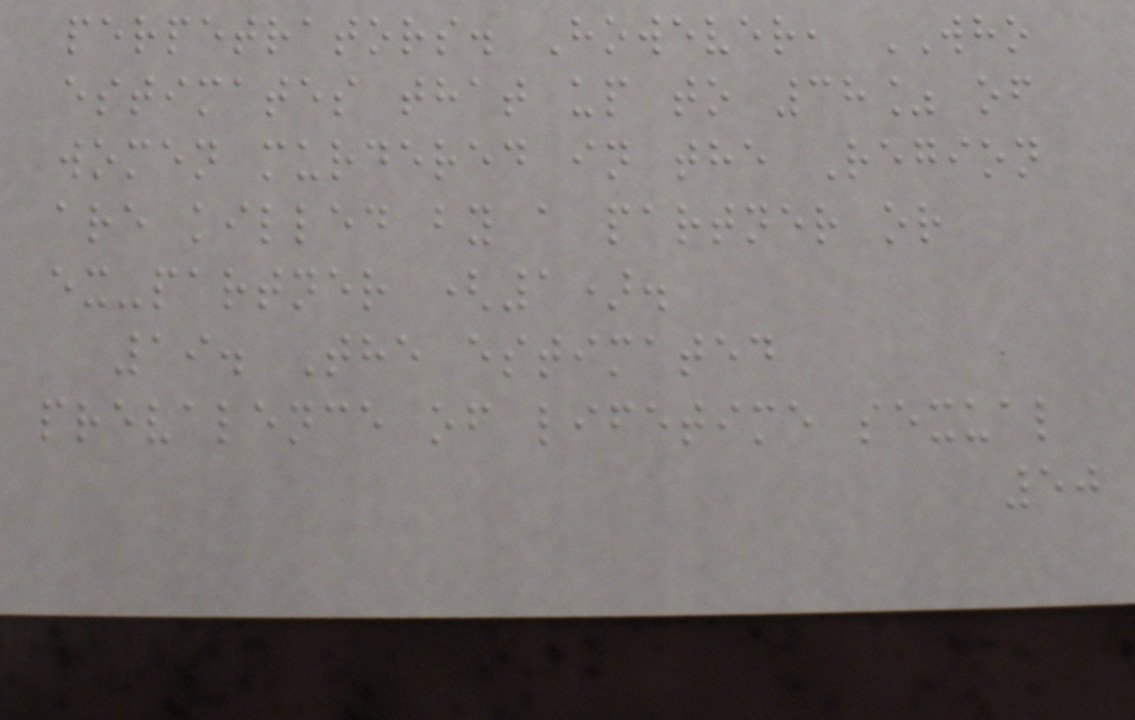perpetrators. However, WHO
estimates that up to 38% of
women murdered in the Region
are killed by a partner or
ex-partner (1).
19. The estimated
prevalence of lifetime sexual
50
